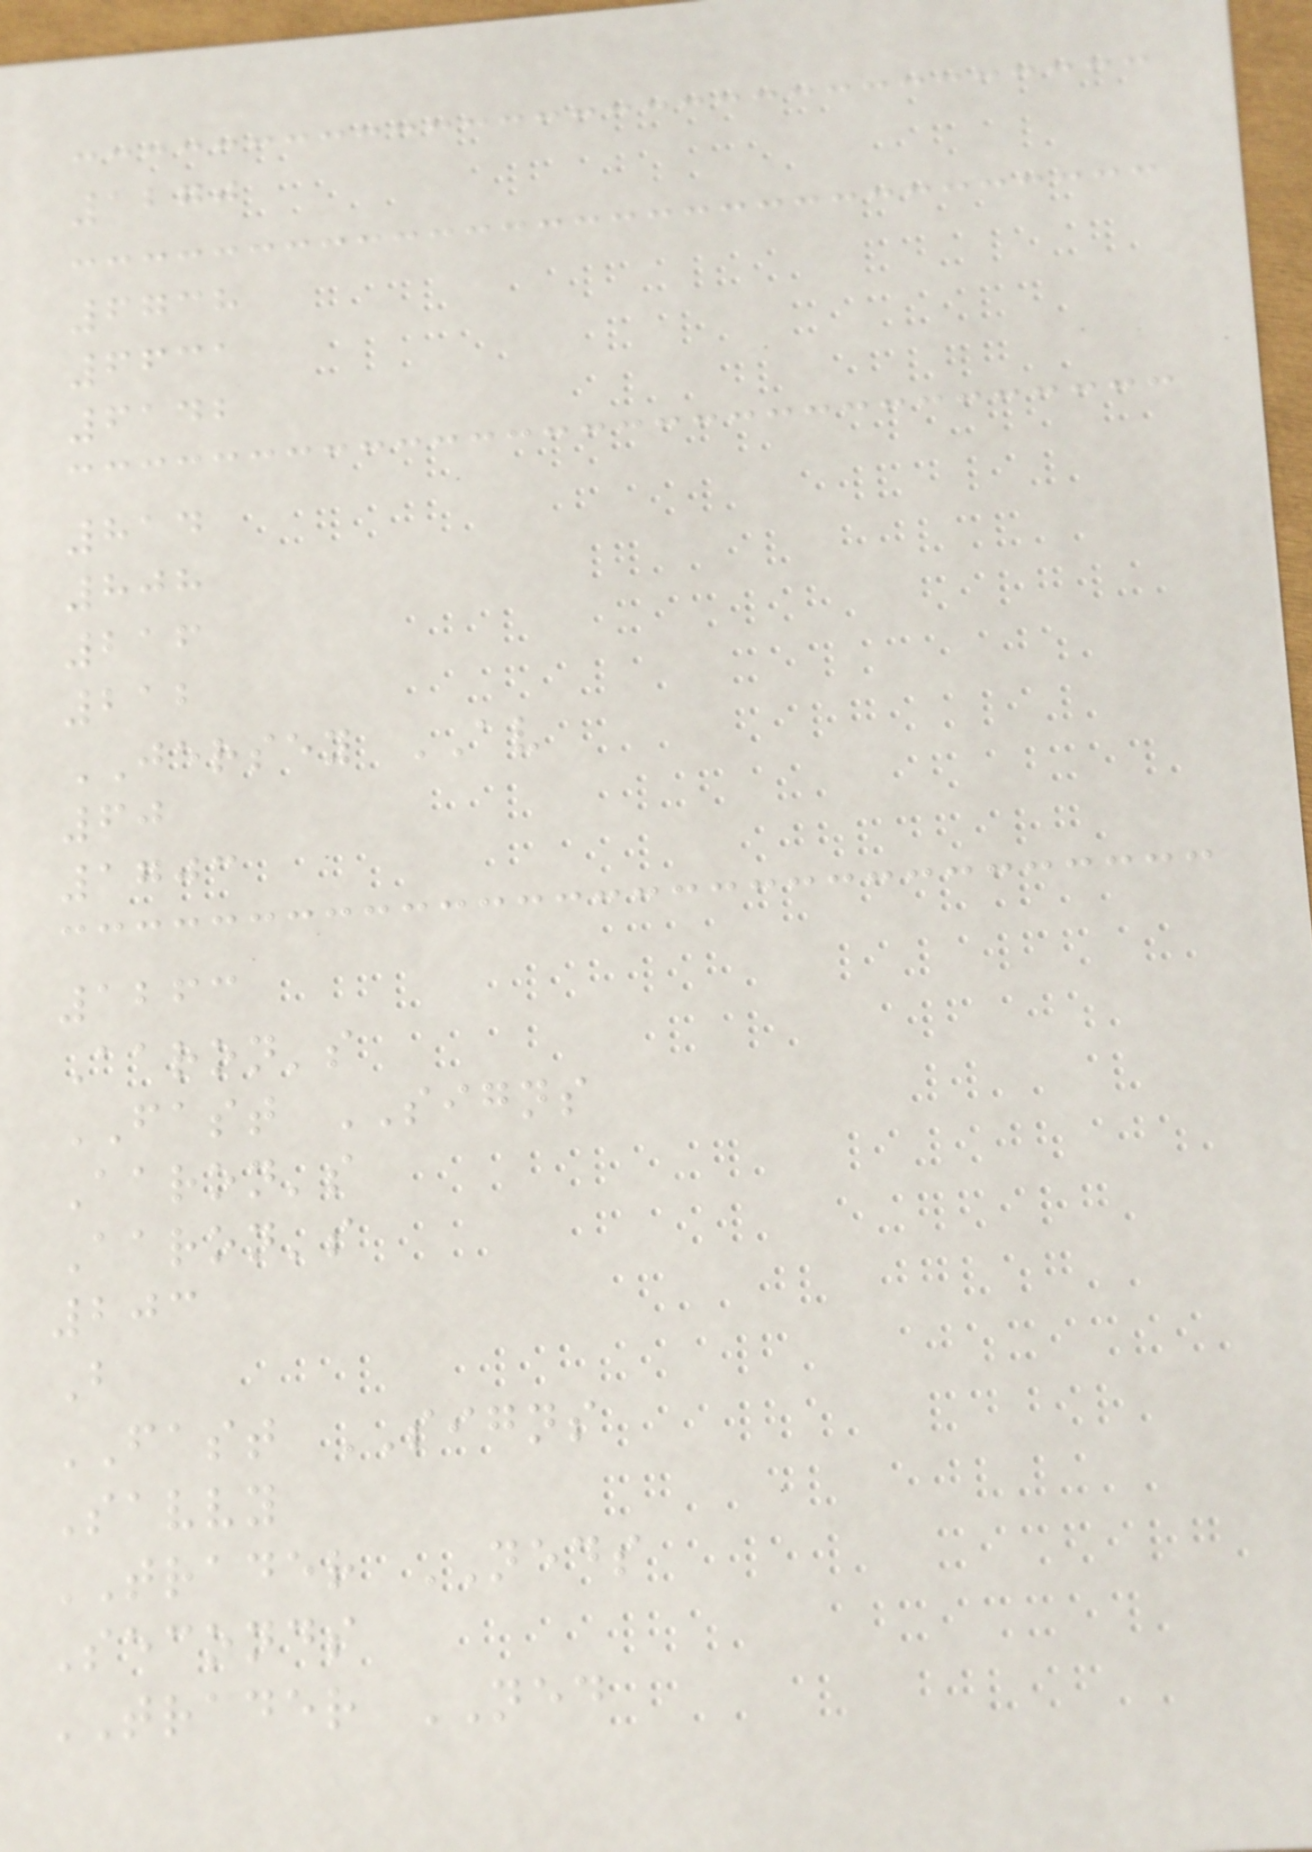1270
6738
6631
6142
814
808
216
212
JERSEY AV
60
1703
1263
Aaron's
FAST SIGNS
Aaron's
Aaron's
203
B
FAST SIGNS
Savvy
TRADER NEDS
Seconds
TRADER NED
